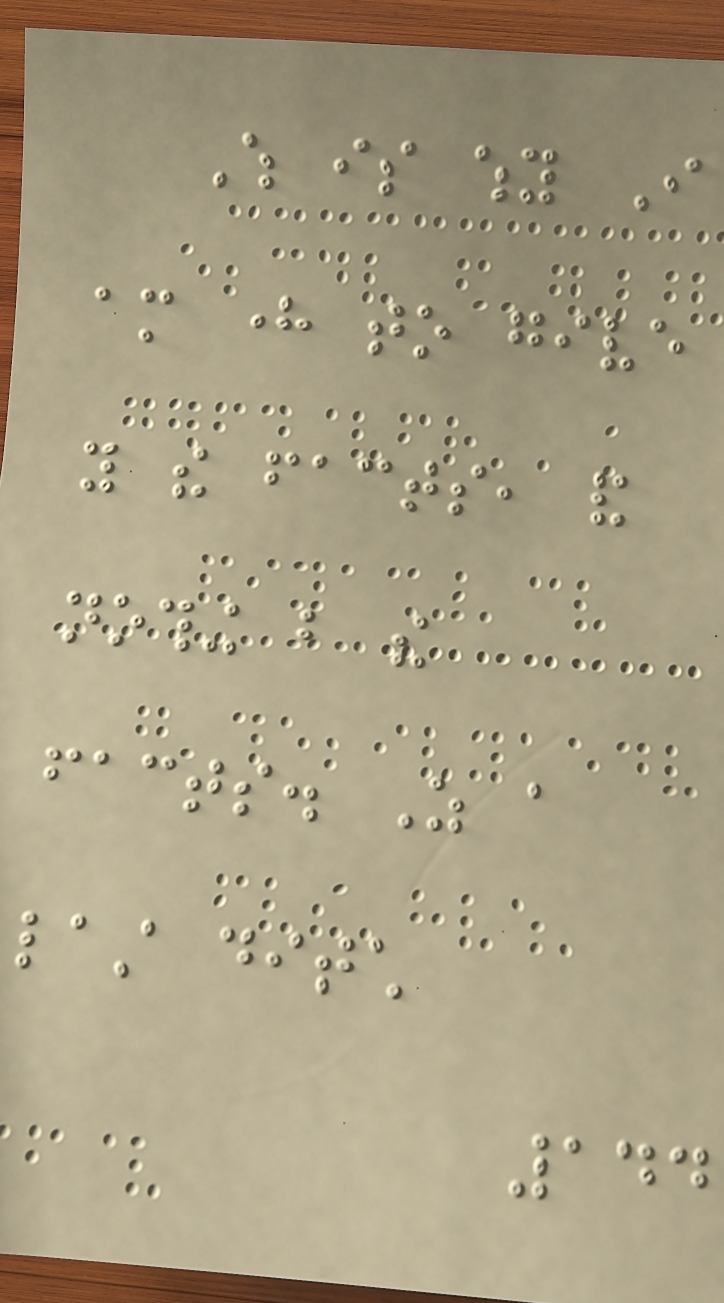Which is why I
am here to give
you the facts, and
nothing but the
facts. As a
last ditch
144
